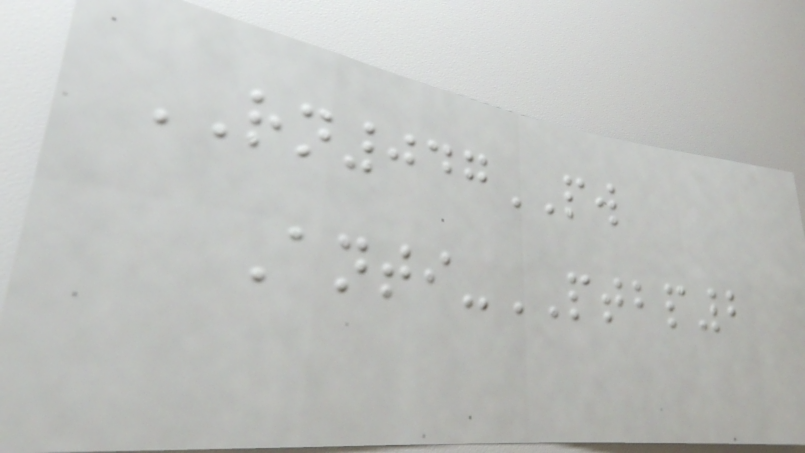RN047PW
Anti-PTBP2
